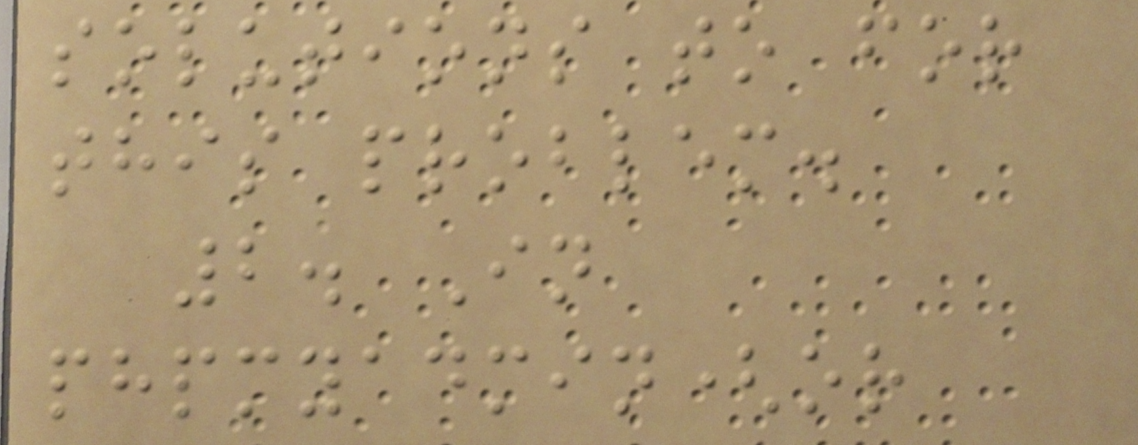solutions to for
this problem.
2. In
phpmyadmin(or
